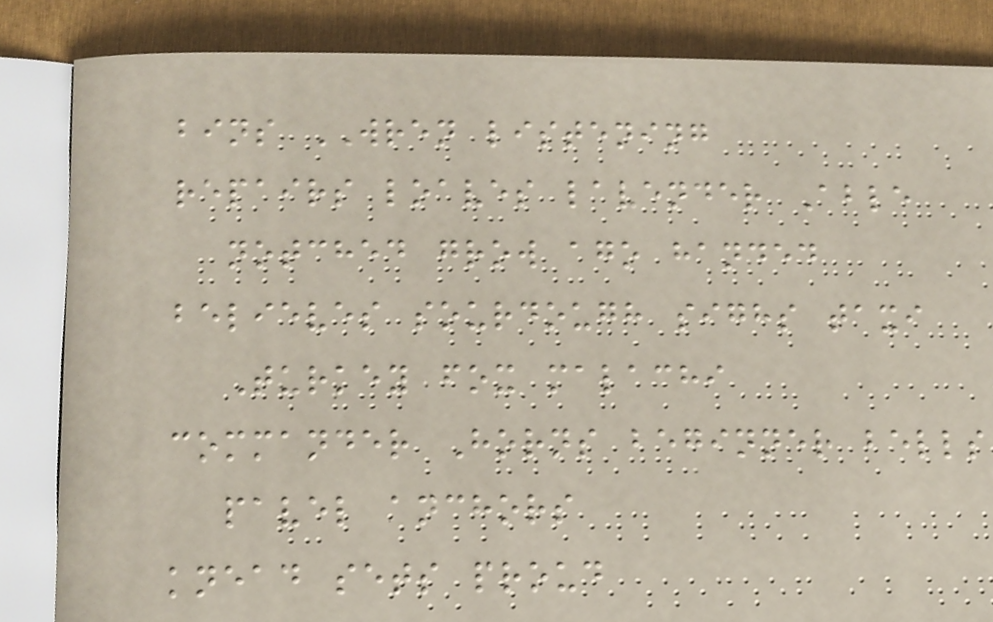bins WREN listening
repairs loaves lavender Able
notched grow ago handed
believes sourdough sighs taxi
Turkey fox malachi
commander Horns beginner bells
pavel anchors
knead sets proud
